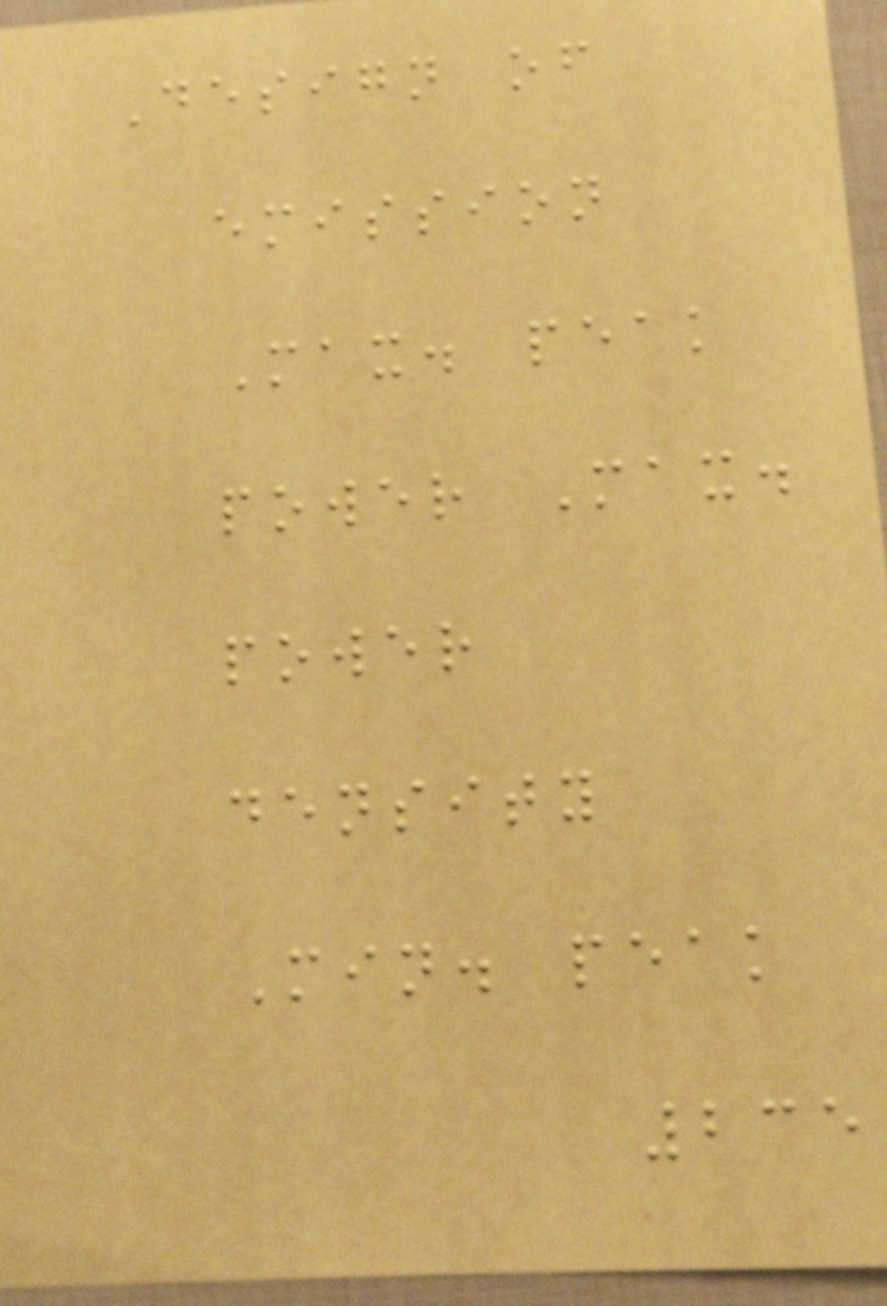Design of
emission
Max. peak
power Max.
power
density
Min. peak
235
